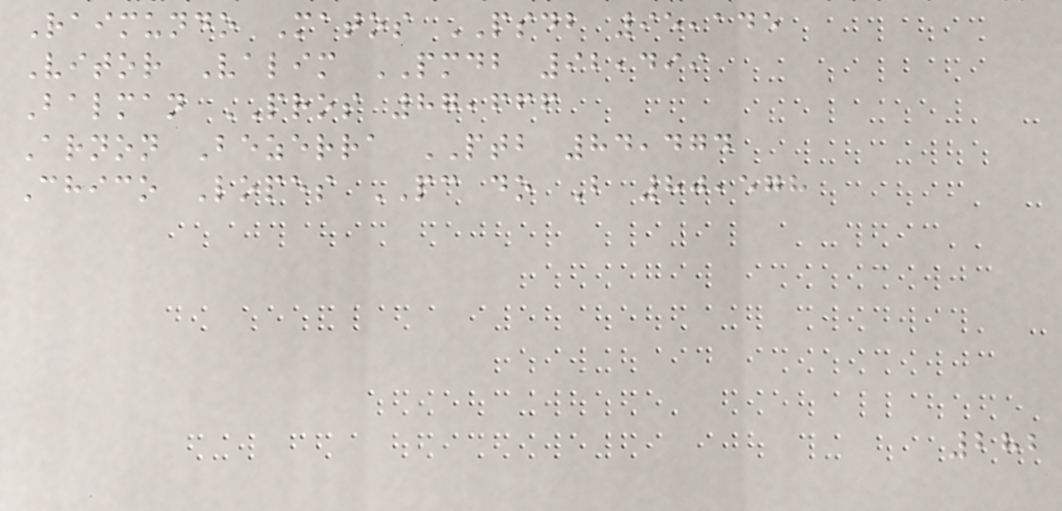Raimundo Matos PSDB 95,145
Vitor Valim PMDB 92,499
Balman PROS 87,666
Arnon Bezerra PTB 84,474
Chico Lopes PC do B 80,578
282
